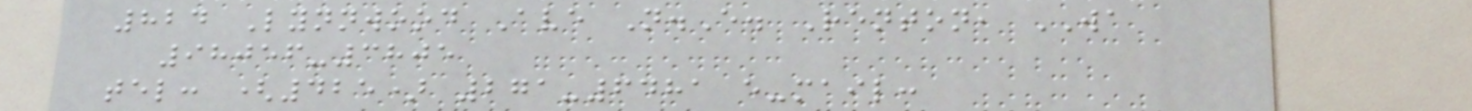824 Lynnwood Ave N.E. Renton, WA
98056-3805
tel: (425) 271-6481 e-mail:
